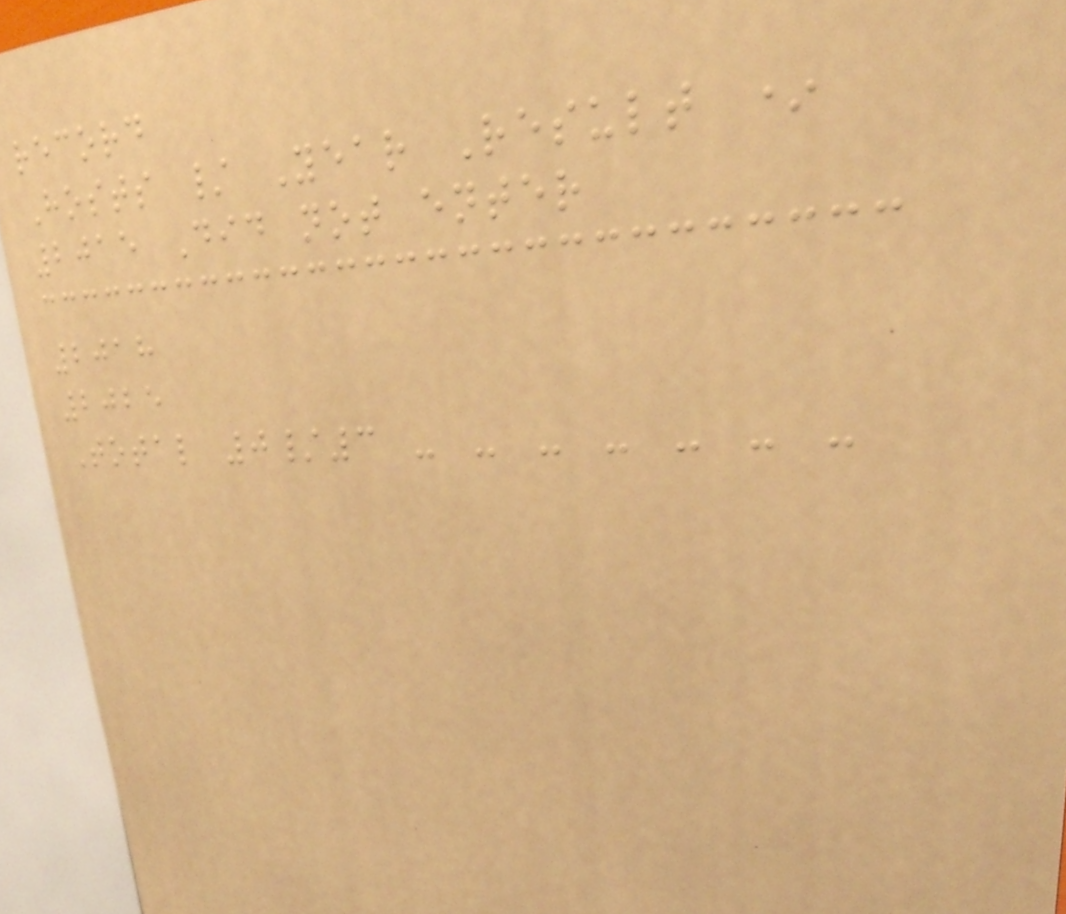record
Hosts / Year Result *
2015 Did not enter
2018
2025
Total 0/3 - - - - - - -
